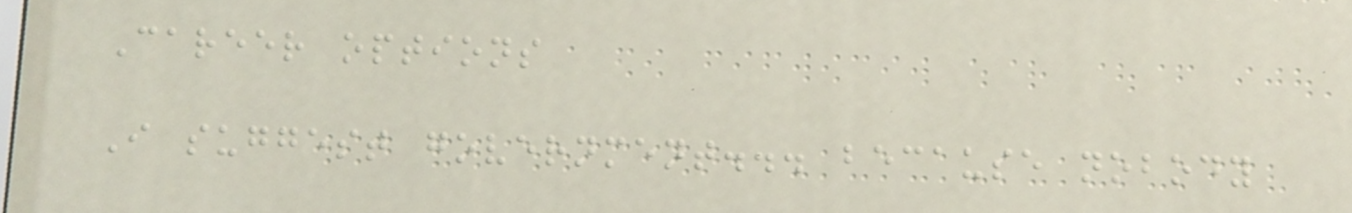Career options
I suggest government... because nobody
